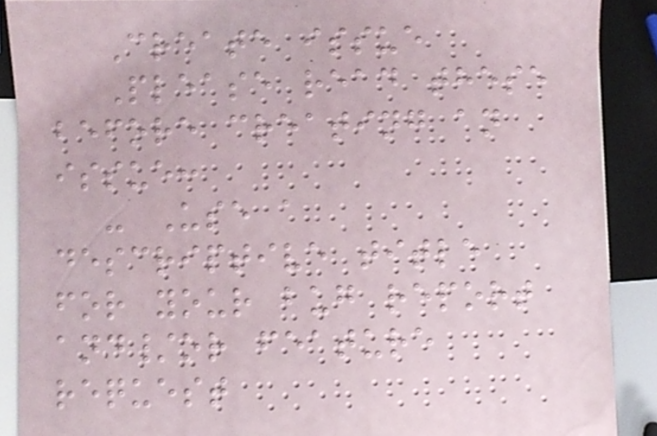Create issue
Please read these
before creating an
issue:
- Use a
descriptive title
for your bug report
and/or feature
request
